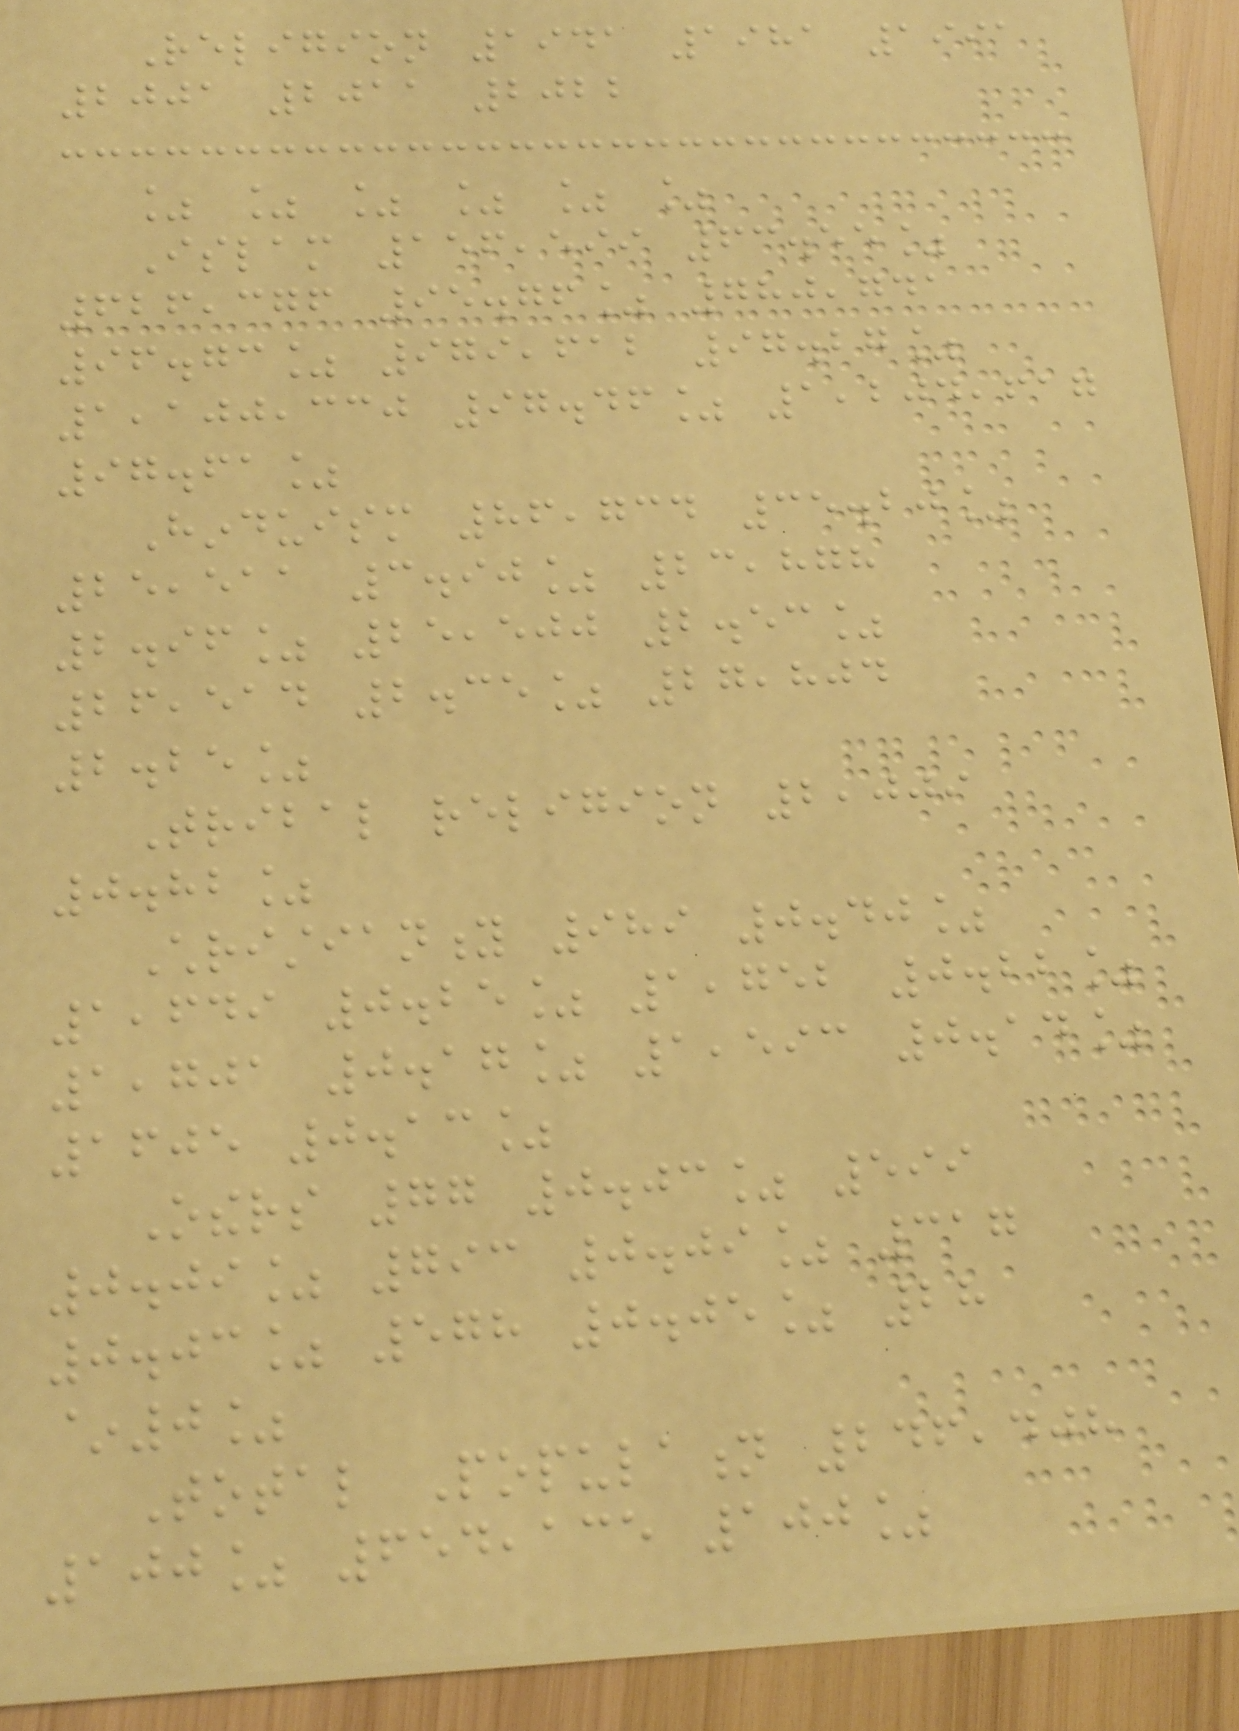Religion 1941 1981 1991
2001 2011 2022
% % % % % %
Islam 156,599 63.55%
626,376 95.76% 780,741
96.73% 979,612 97.27%
1,100,330 97.46% 1,204,617
97.61%
Hinduism 86,734 35.20%
25,511 3.90% 23,878
2.96% 25,500 2.53%
26,514 2.35% 27,804
2.25%
Tribal religion 2,009
0.82%
Christianity 989 0.40%
1,649 0.25% 1,752 0.22%
1,701 0.17% 1,593 0.14%
1605 0.13%
Others 77 0.03% 599
0.09% 793 0.09% 317
0.03% 578 0.05% 28
~0%
Total Population 246,408
100% 654,135 100%
